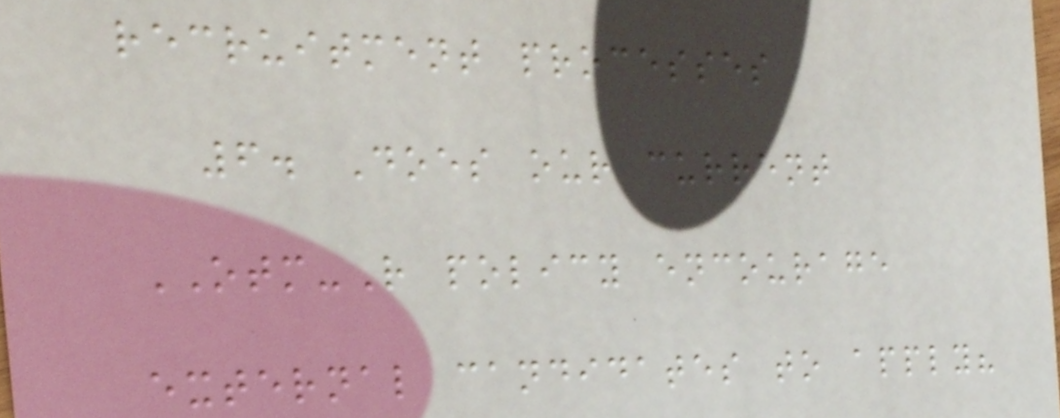recruitment processes
6. Does our current
OTM-R policy encourage
external candidates to apply?
